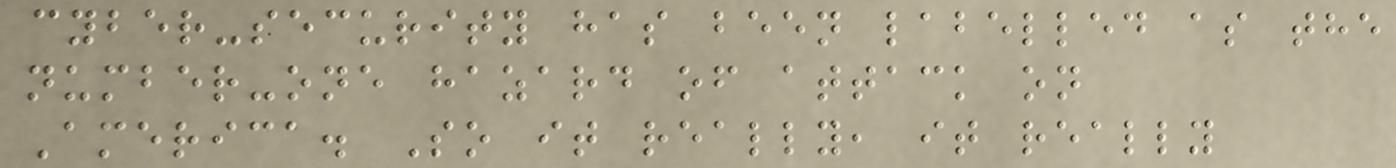cyber-security has been labelled as the
number-one hazard of attack on
America. So it really, it really
